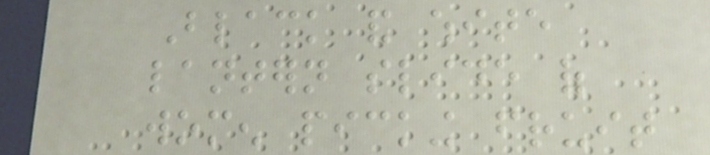Black and white
lantern slide of
women picking fruit
